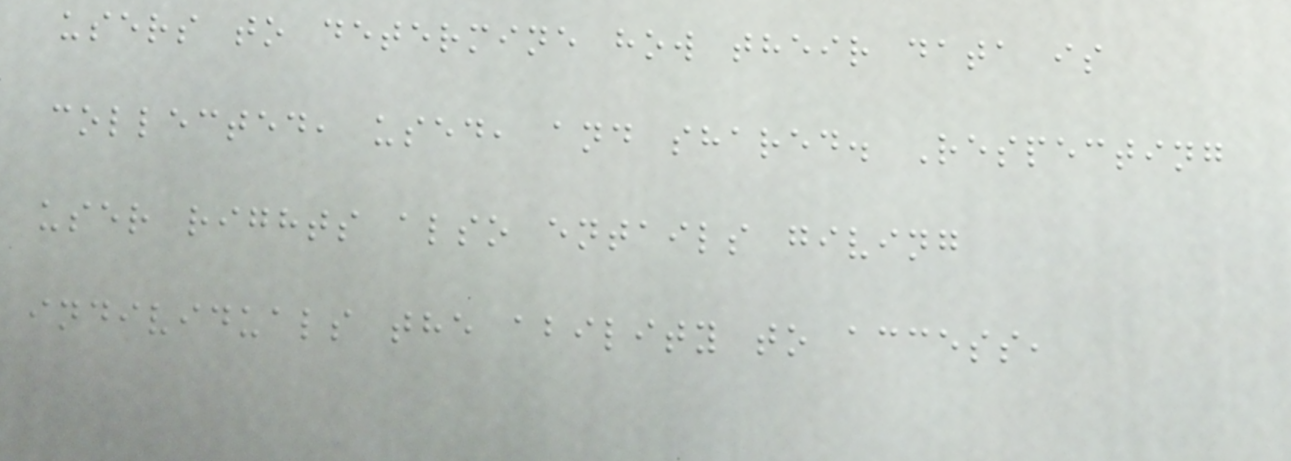users to determine how their data is
collected, used, and shared. Respecting
user rights also entails giving
individuals the ability to access,
